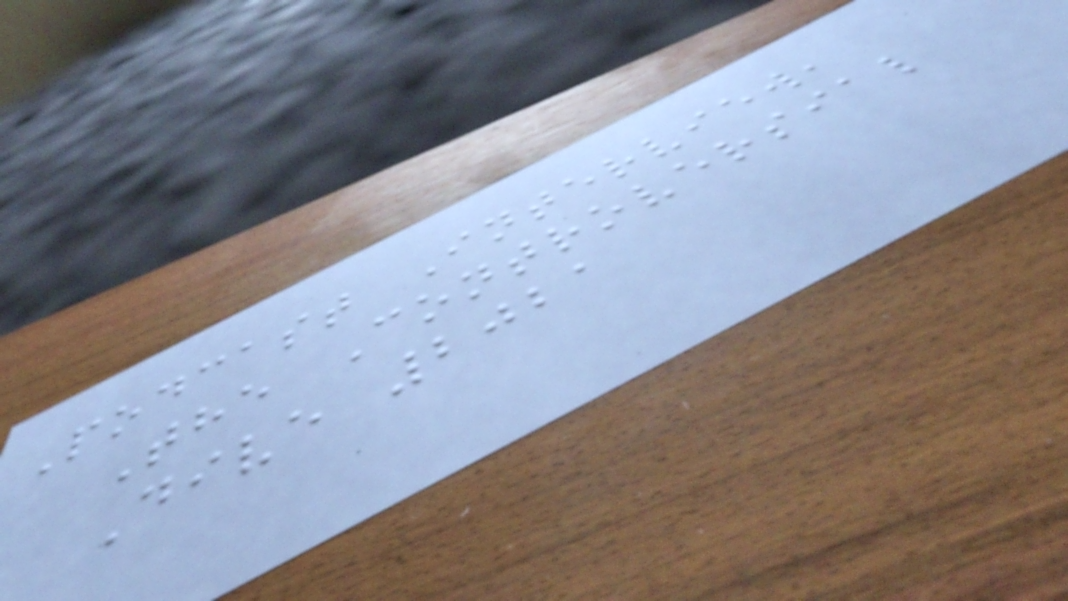Podcast Interview,
The Controversial
Dive 2021
